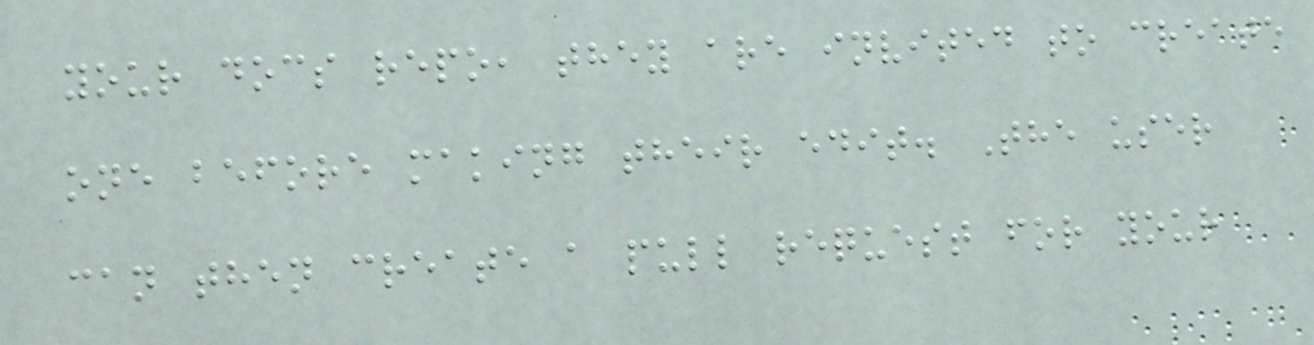your docs repo, they are invited to create
one before making their edit. The user
can then create a pull request for your
